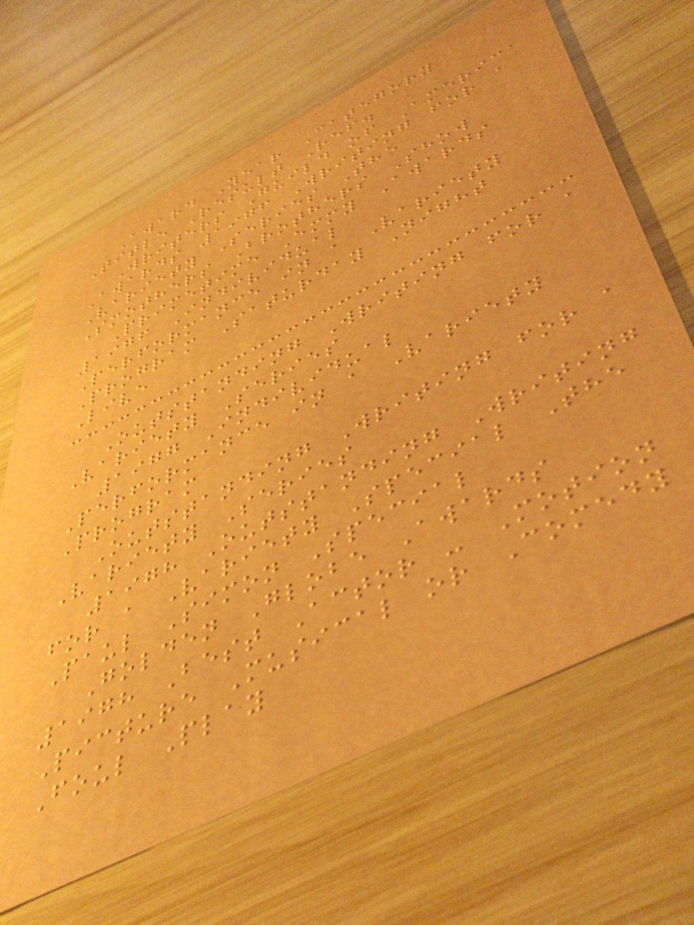Award Year Category
Title Result Ref.
Writers Guild of America
Awards 1976 Writing for a
Variety Series The
Smothers Brothers Show
Primetime Emmy Awards
1976 Individual
Performance in a Variety
Program Saturday Night
Live
Outstanding Writing for a
Variety Series
1977 Individual
Performance in a Variety
Program
Outstanding Writing for a
Variety Series
1978 Outstanding Writing
for a Variety Special The
Paul Simon Special
Golden Globe Awards
1978 Best Actor - Motion
Picture Musical or Comedy
Foul Play
